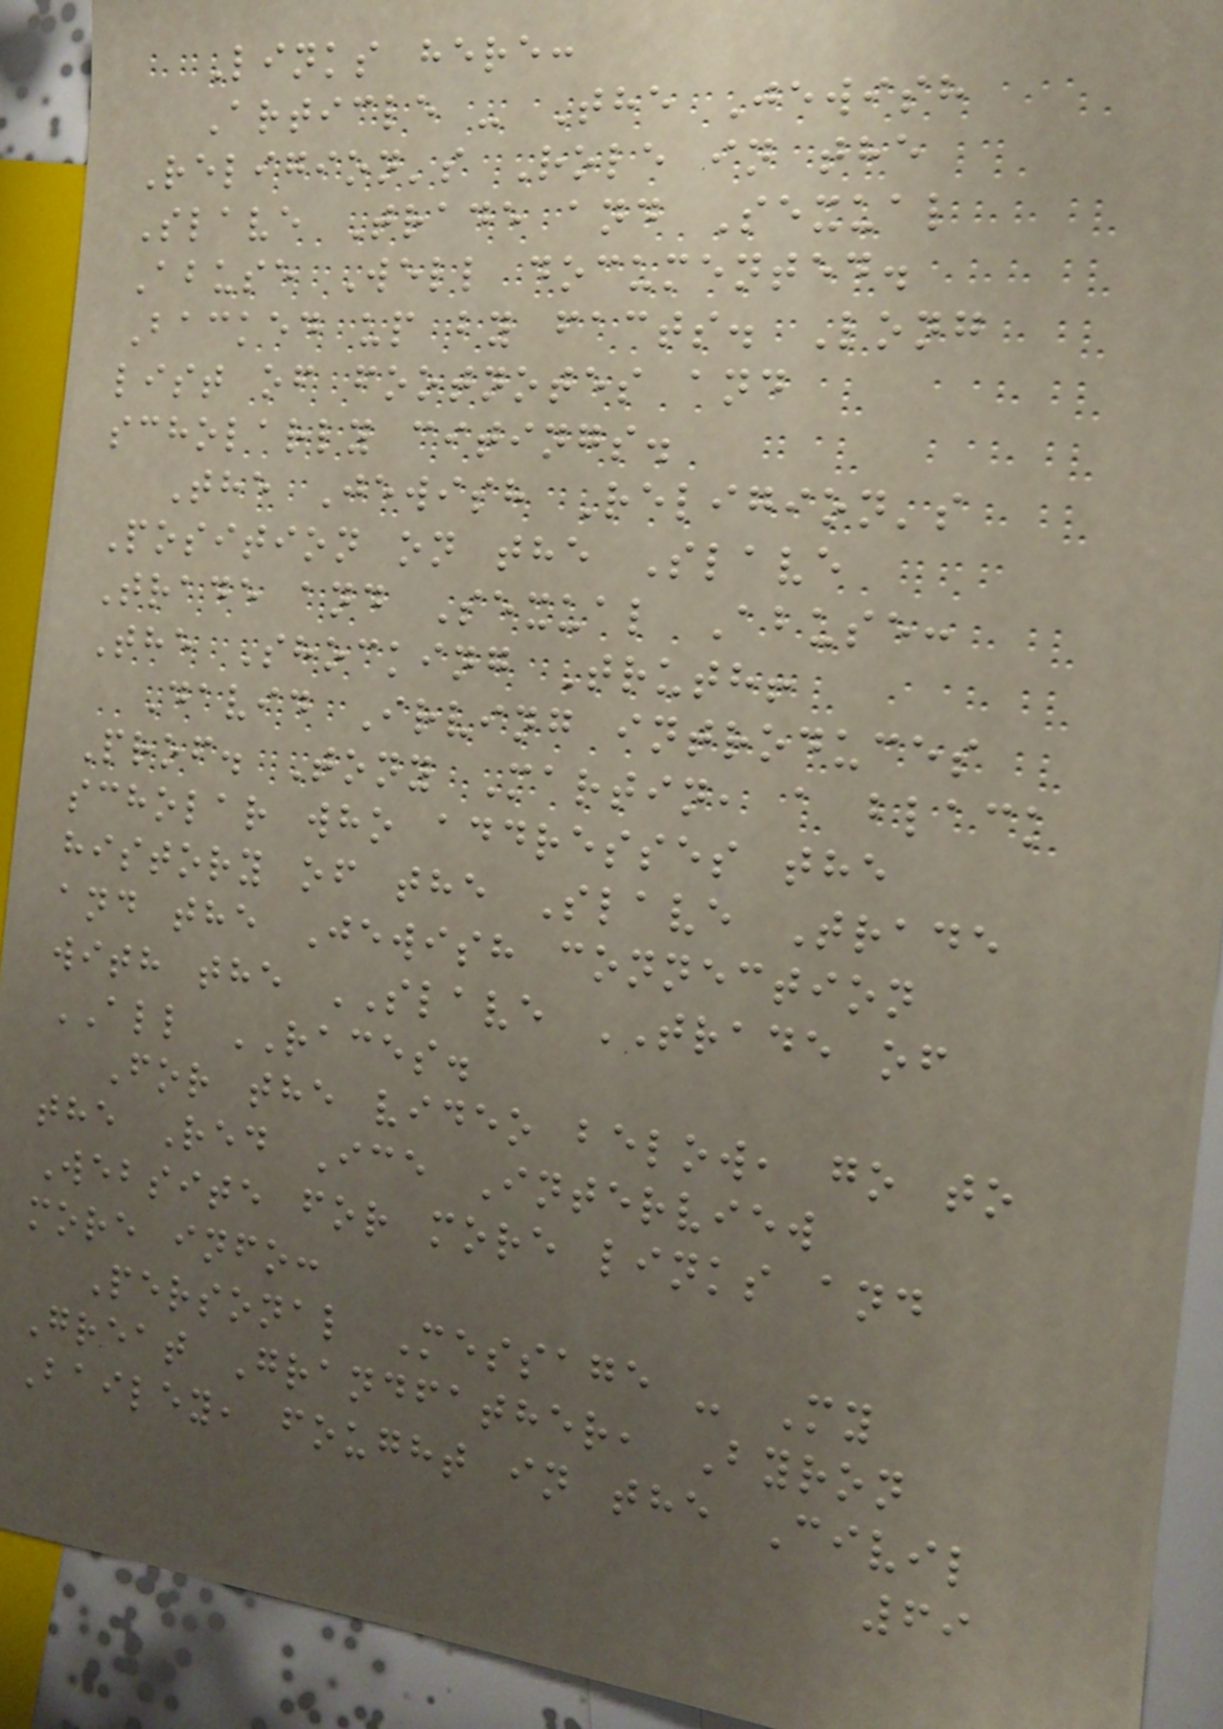Links here:
Article - The Jewish
Religion's Role in the
Slave Trade and Sexual
Abuse Well documented.
Backed up by facts. Long
list of footnotes and
scholarly citings.
The Jewish Religion's
Position on the Slave
Trade and Sexual Abuse:
The Shocking Truth!
David Irving introduces
Prof. Tony Martin, a black
scholar who addresses the
history of the Slave Trade
and the Jewish connection
with the SLAVE TRADE of
ALL RACES.
For the video below, go to
the Red Ice Interview
Website for more links and
more info:
Personal Message - My
Great Grandfather, Byron
Bailey, fought in the Civil
69
